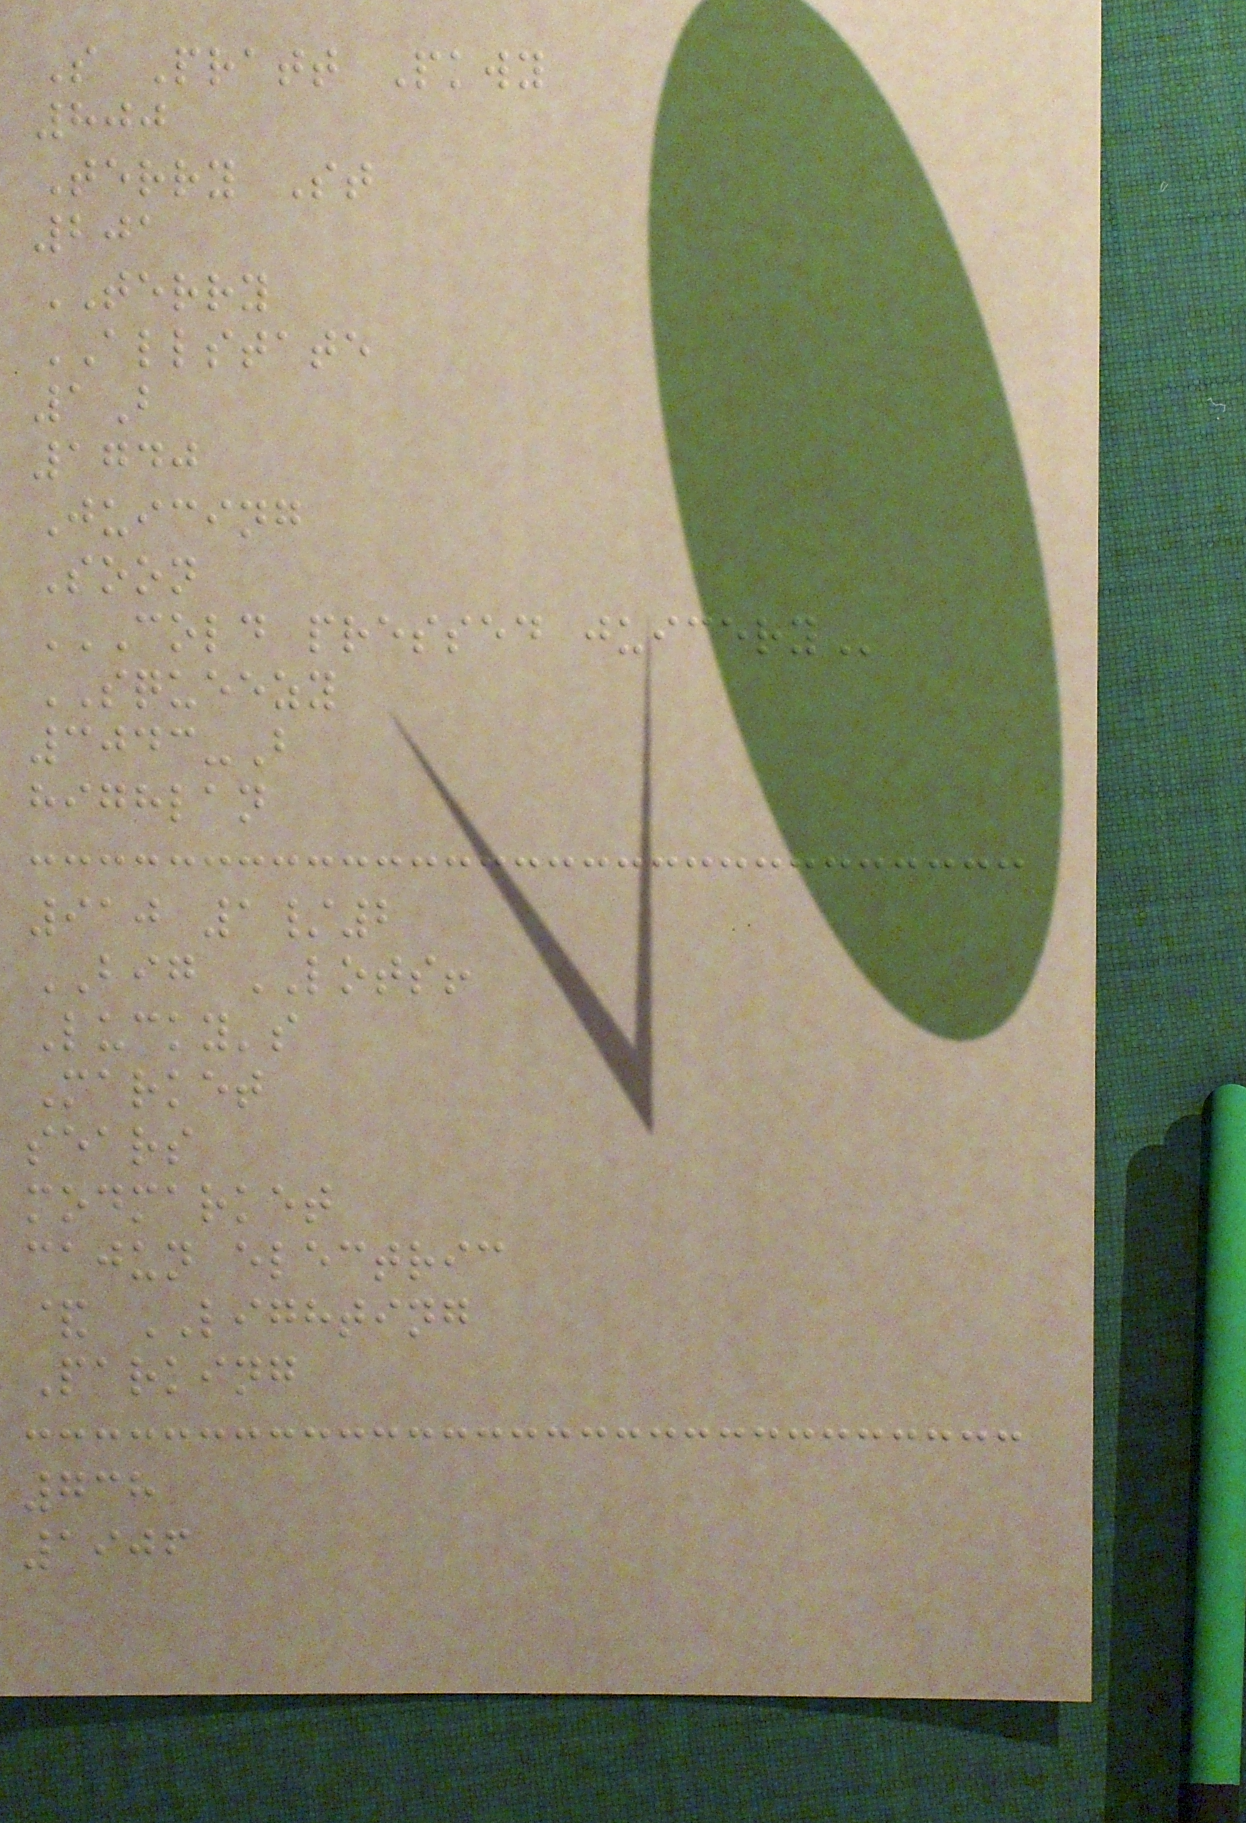S Pratt Pkwy
800
Terry St
201
TERRY
ALLSTATE
1B
1740
Juicing
Soon
COLD PRESSED JUICERY
SQUEEZY
3043-B
highlan
910 1/2
BIG LOTS!
Lucky's
Market
sears
modmarket
cajun electric
& LIGHTING
Parking
738
1906
